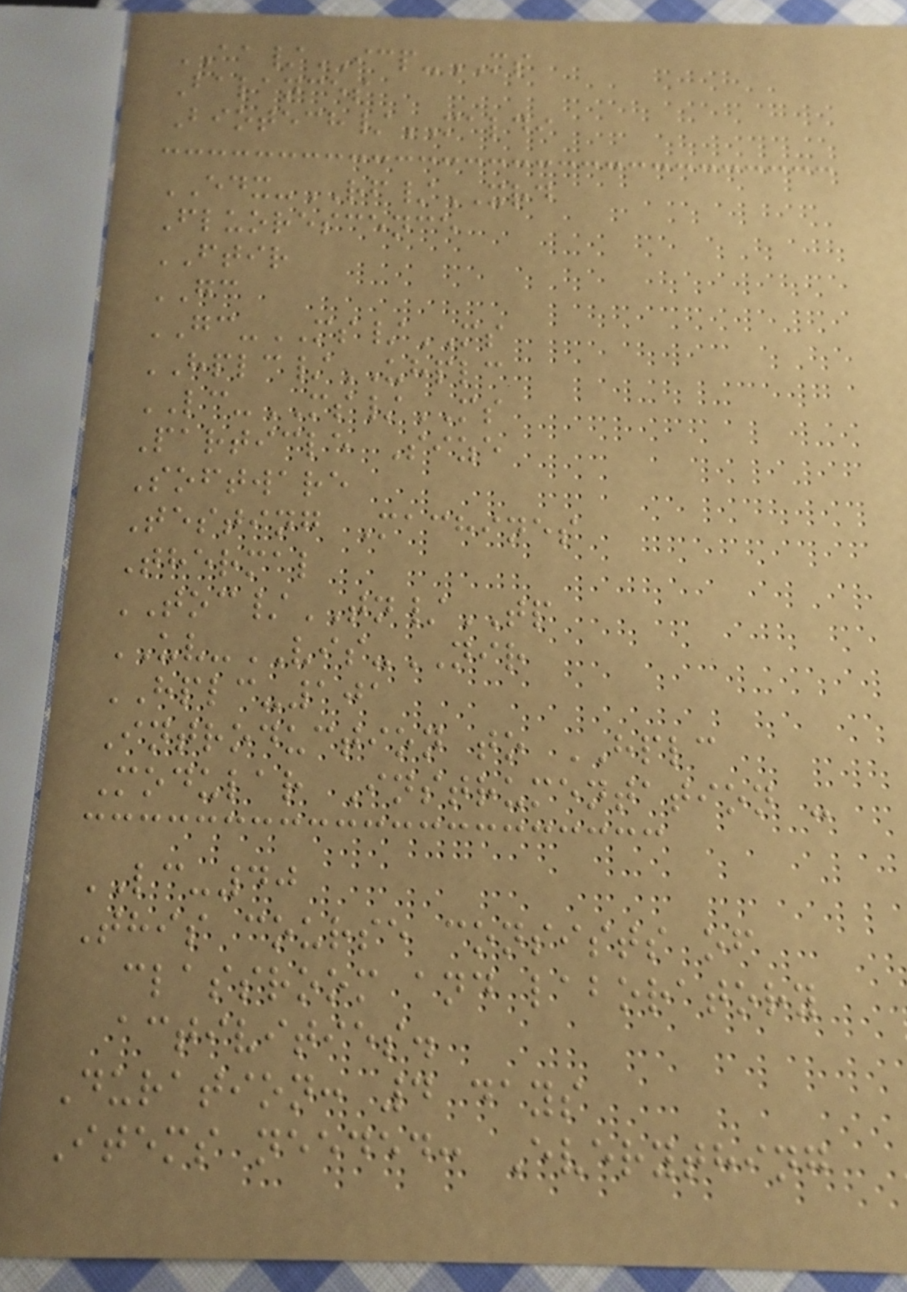AA/ICP-MS
Balances
Biotech/MALDI
EDX-RF/XRD
Fluorescence
FTIR
GC
GC-MS/MS
HPLC/UHPLC
LC-MS/MS
Particle Size
Software
Testing Machines
Thermal
TOC/TN/TP
UV-VIS-NIR
HPLC-101
Introduction to HPLC
Modular Instrumentation -
LC-40
This course consists of
classroom and laboratory
activities.
Duration: 4 days
Items needed: Everything
